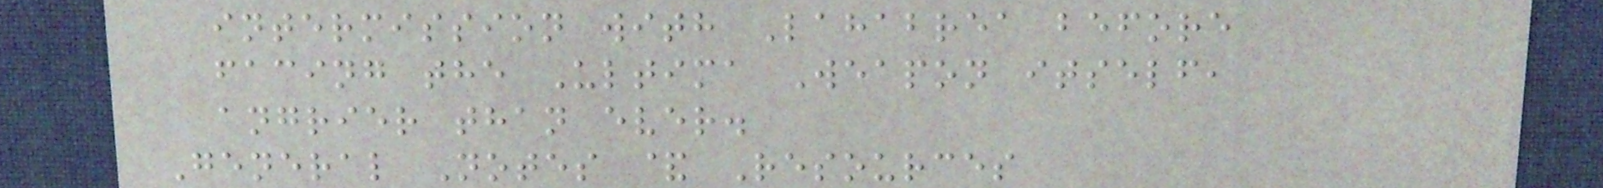intermission with Lahabrea before
facing the Ultima Weapon itself,
angrier than ever.
General Notes & Resources
